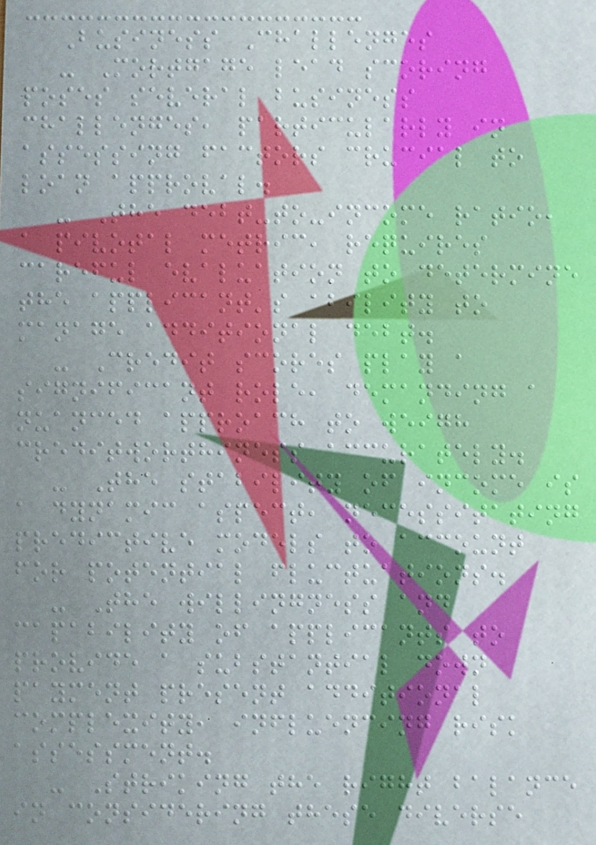Business Challenges
- Mortgage lead scoring
poses several business
challenges, particularly in
assessing factors crucial to
loan approval.
- The debt-to-income ratio,
a pivotal metric, requires
careful evaluation to determine
the applicant's ability to
manage additional debt.
- Credit scores play a
significant role, demanding a
nuanced approach to weigh
creditworthiness accurately.
- The stability of income is
a dynamic aspect, necessitating
predictive models to account
for potential fluctuations.
- The willingness and
capability of applicants to
provide a substantial down
payment present additional
complexity, influencing risk
assessment.
- Striking the right balance
in considering these diverse
